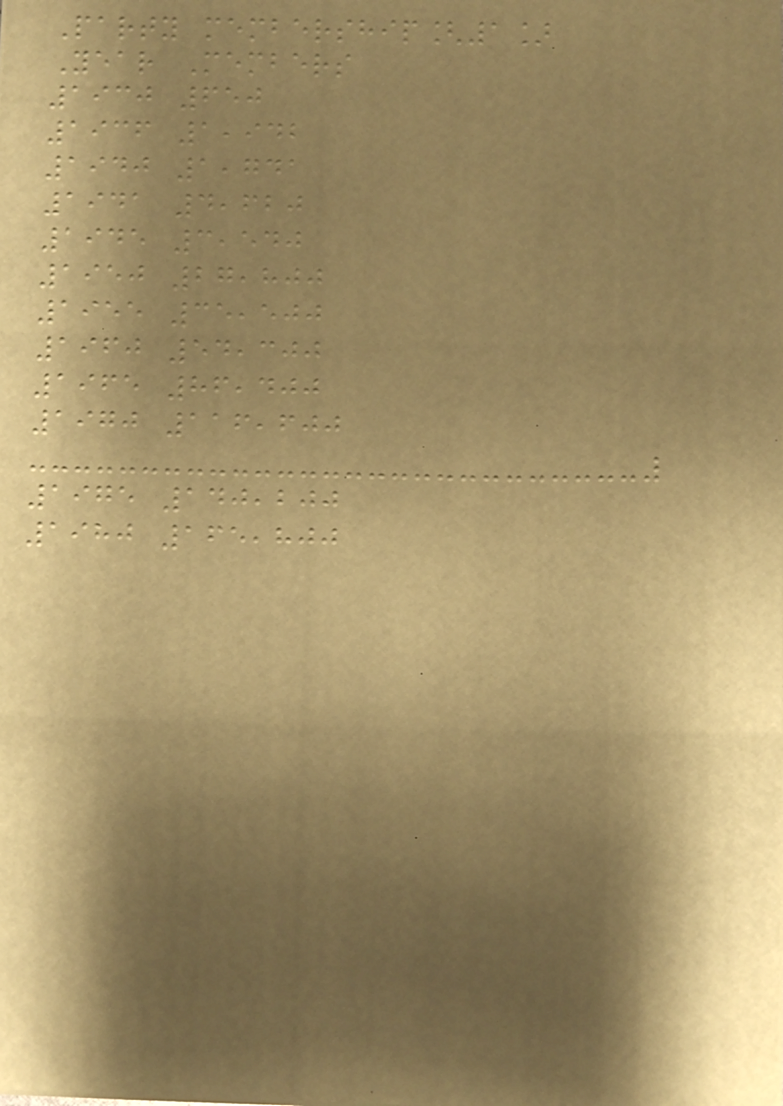Party membership[1]
Year Members
1930 650
1936 1,942
1940 1,741
1941 4,620
1945 3,540
1950 27,800
1955 35,500
1960 54,300
1965 86,400
1970 116,600
1975 140,200
1980 165,800
